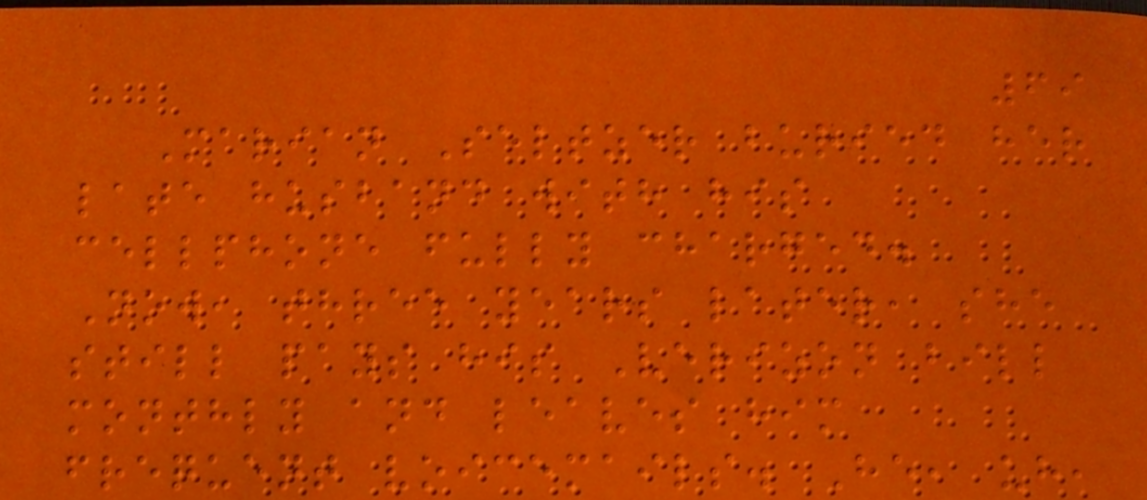69
Marian Seltzer buried her
late husband with his
cellphone fully charged.
Now, three years later, she
still pays his Verizon bill
monthly and leaves him
frequent voicemails. He, uh,
